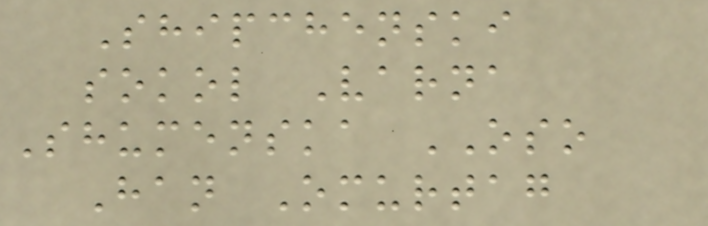Shipchenski
sokol Varna
Shumenska OSO
Han Omurtag
